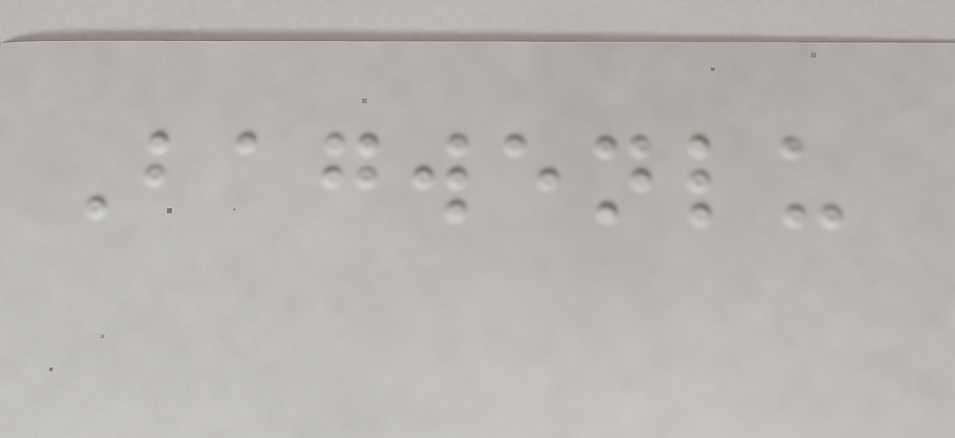Bagwenlu
